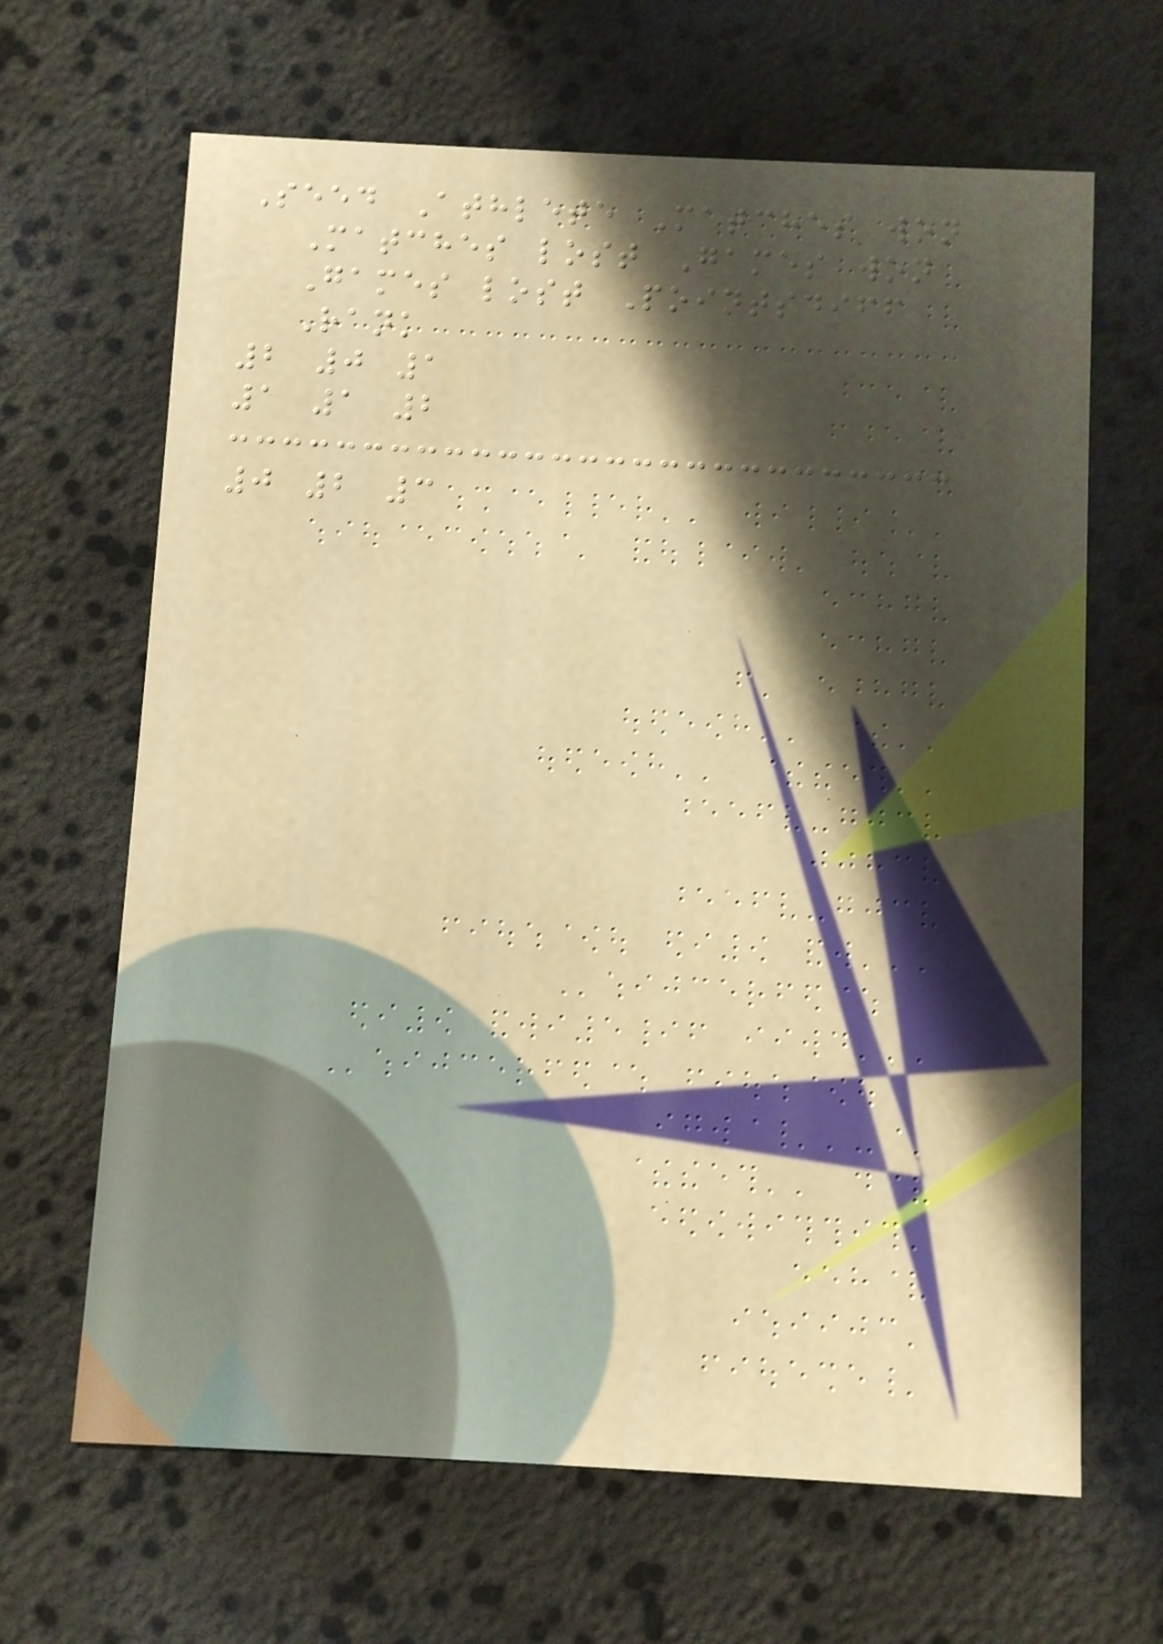Seed Athlete Matches won
Matches lost Games won
Games lost Pointsdiff
Rank
2 0 1
1 1 2
0 2 3
